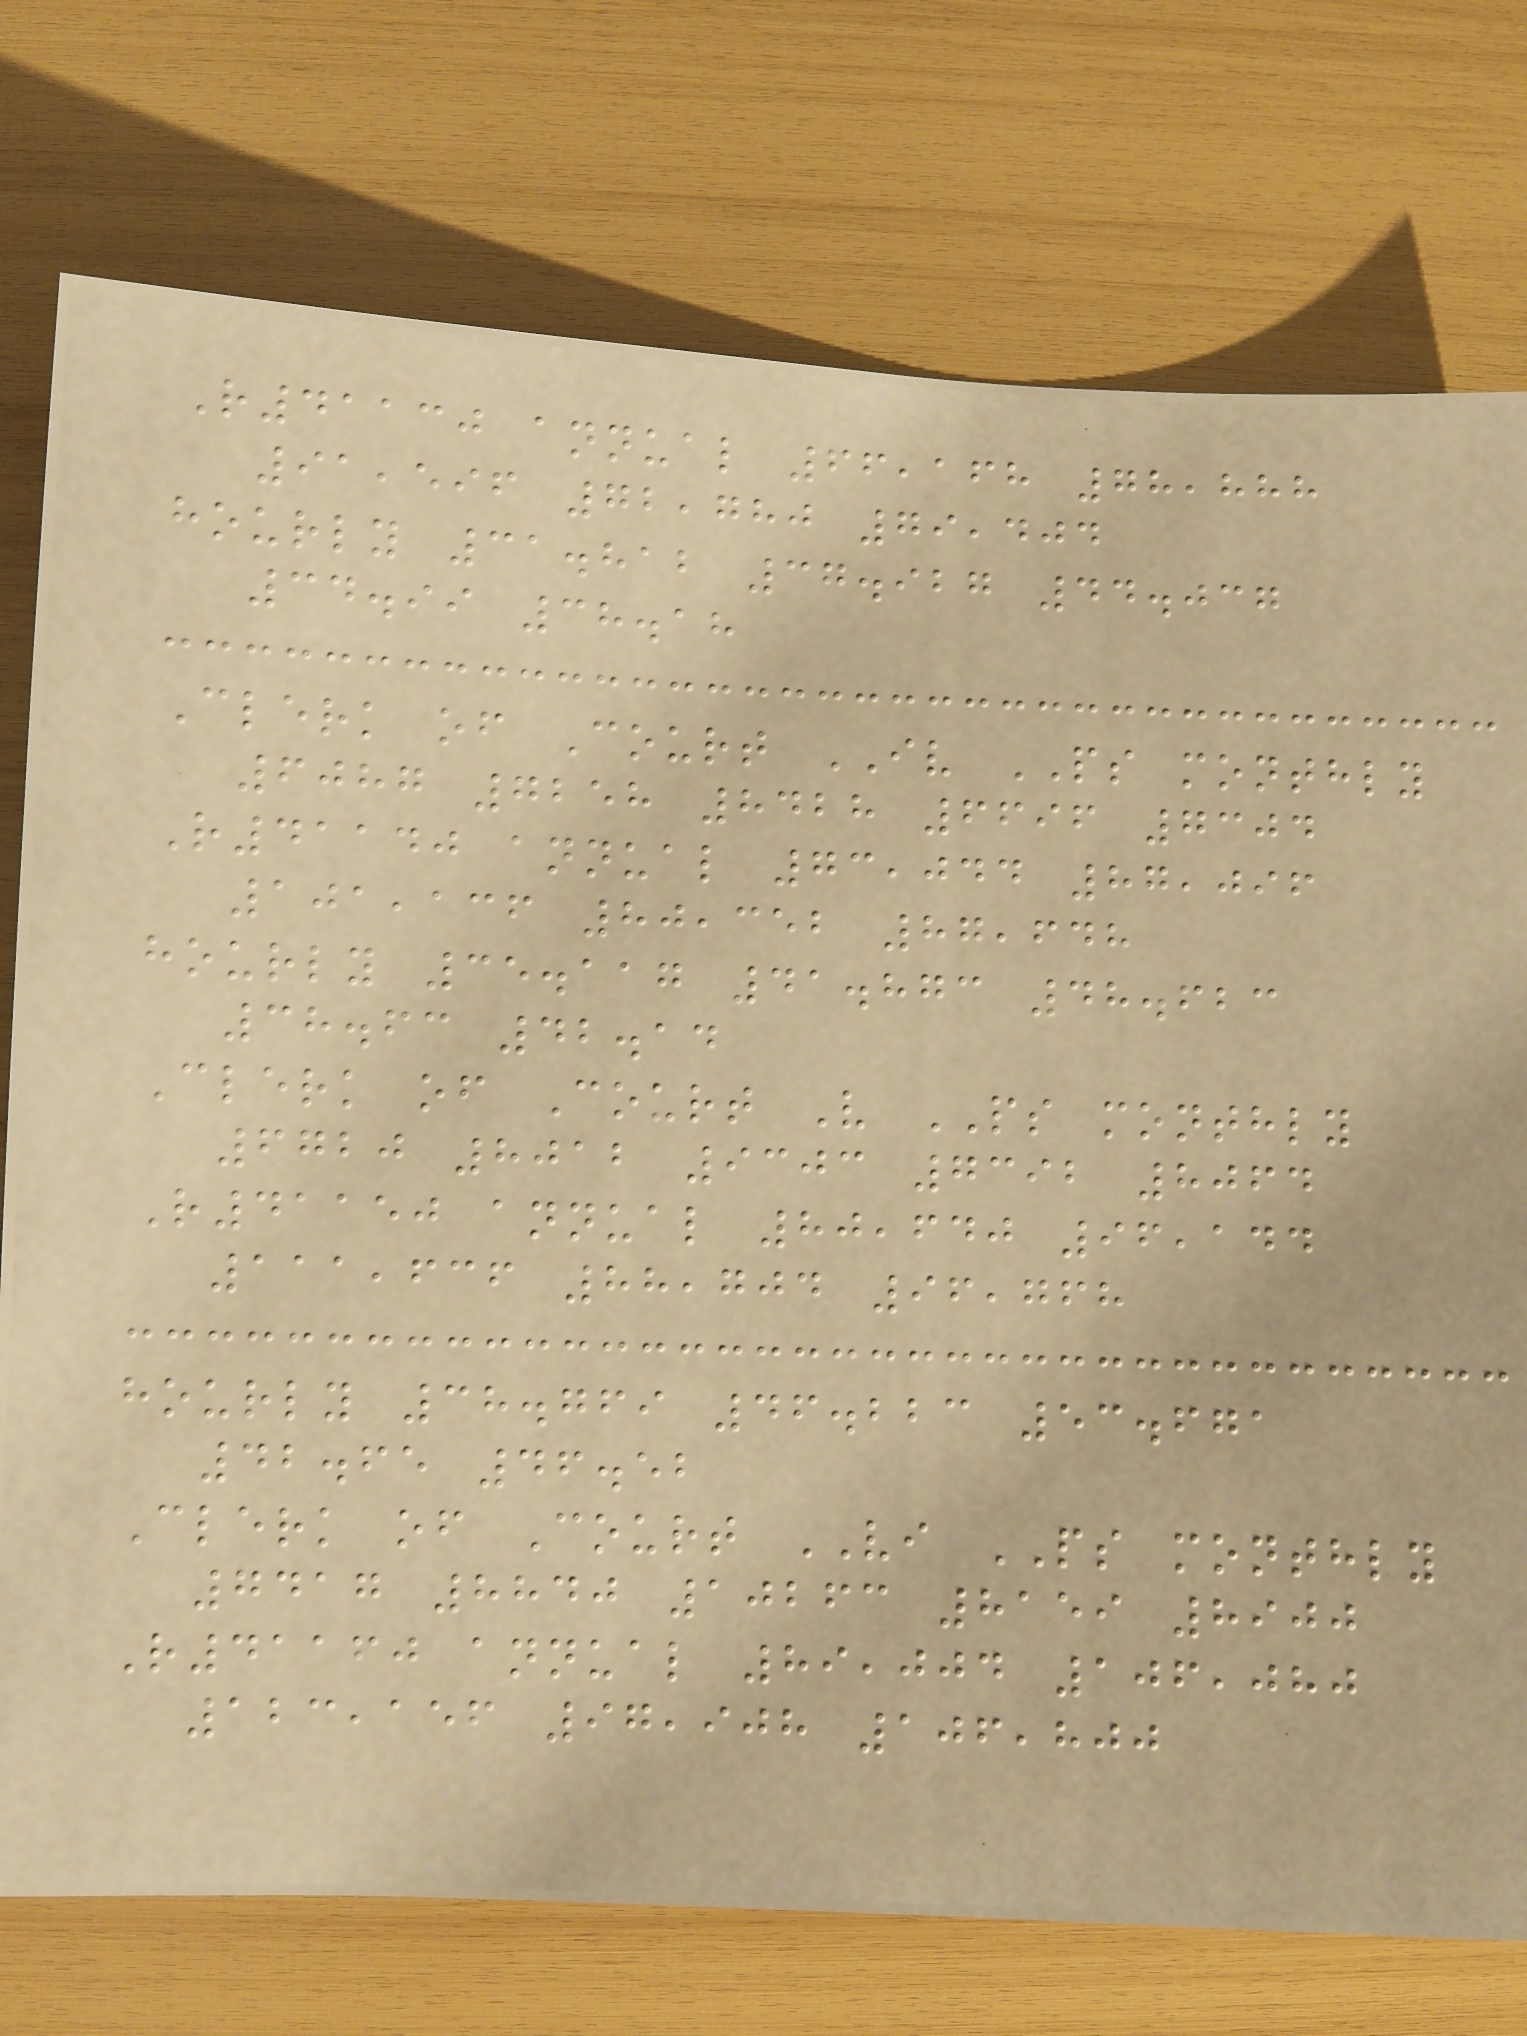R41130 annual 66,168 78,888
91,596 72,780 79,404
hourly 31.812 37.927 44.037
34.99 38.18
Clerk of Court IV PS monthly
6087 7258 8428 6696 7304
R41140 annual 73,044 87,096
101,136 80,352 87,648
hourly 35.117 41.873 48.623
38.63 42.14
Clerk of Court V PS monthly
6720 8012 9303 7392 8064
R41150 annual 80,640 96,144
111,636 88,704 96,768
hourly 38.769 46.223 53.671
42.65 46.52
Clerk of Court VI PS monthly
7417 8840 10263 8159 8900
R41160 annual 89,004 106,080
123,156 97,908 106,800
